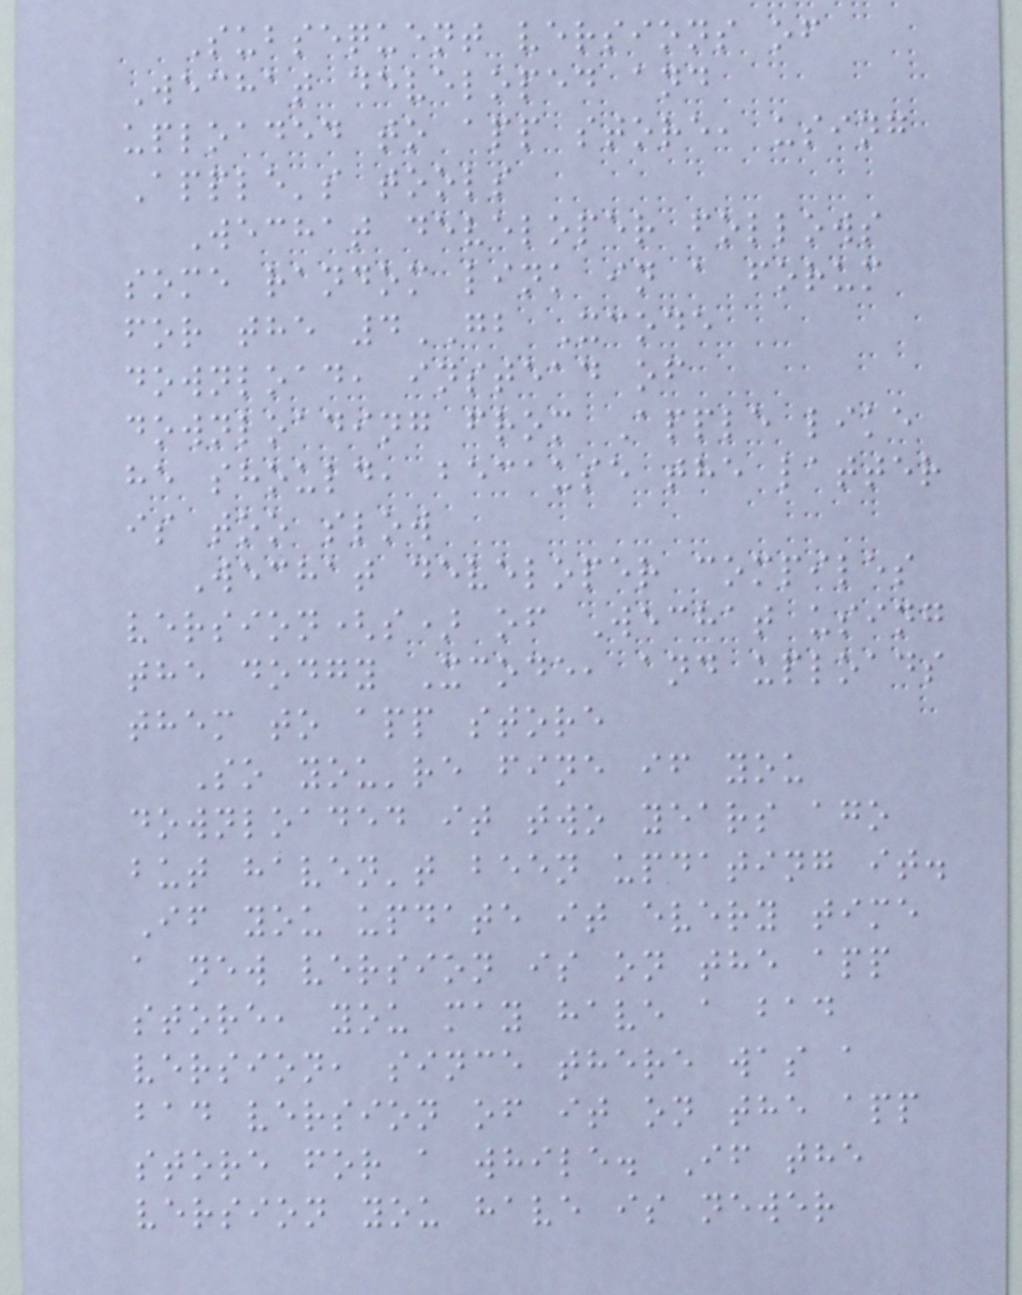Subsequent versions of
Wechat developed and
uploaded to app store, using
Apple's tools
Wechat developer follows
some random link in a forum
for the 4GB Xcode
download, instead of
downloading from Apple like
he should, because the latter
is too slow
Wechat developer compiles
version(s) of Wechat using
the dodgy Xcode, and uploads
them to app store
So you're fine if you
downloaded it two years ago
but haven't been updating it.
If you update it every time
a new version is on the app
store, you may have a bad
version, since there was a
bad version of it on the app
store for a while. If the
version you have is newer
